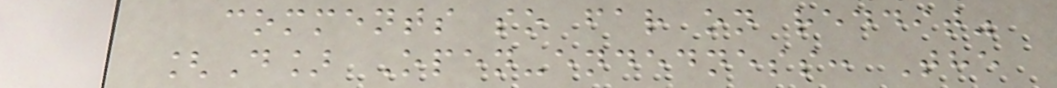comments so far on reddit"
[D] Open-endedness: The
